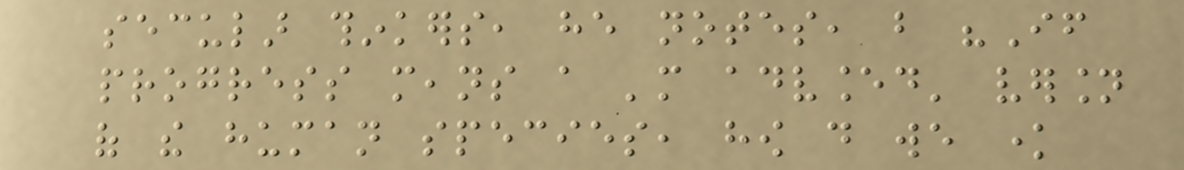secular thinkers, he notes, but "If
progress means a 'more advanced' version
of the human species, how do we know
